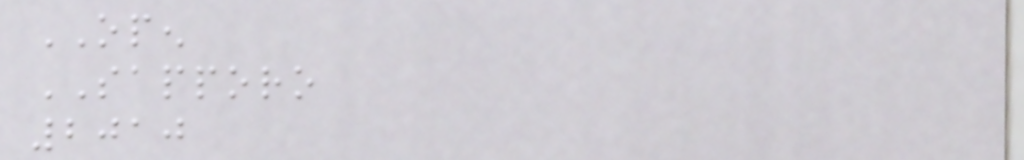OPEN
SAPPORO
2010
